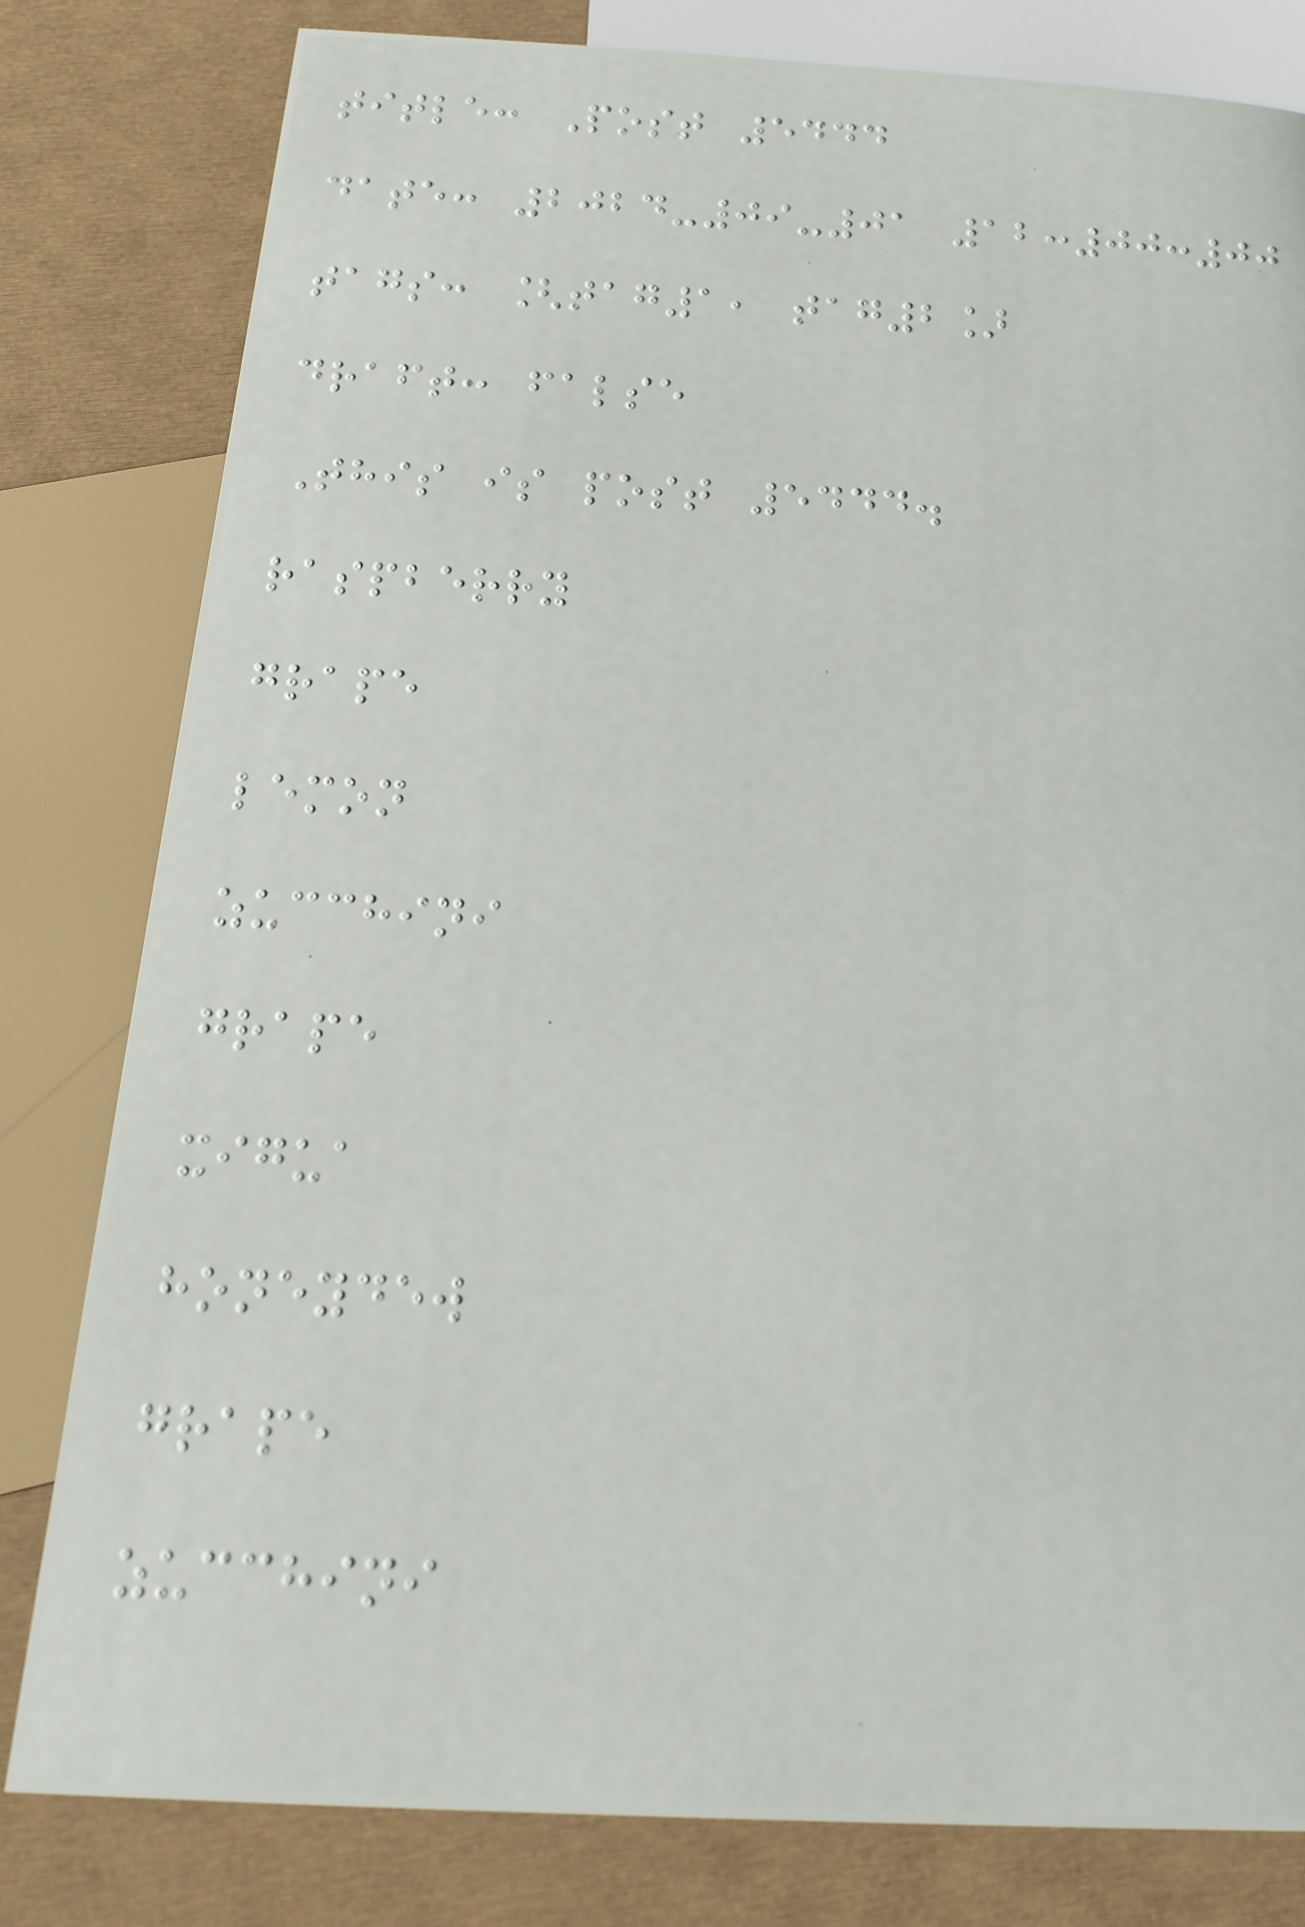title: Post 5444
date: 2024-09-01 12:00:00
tags: [tag1, tag2]
draft: false
This is post 5444.
raspberry
grape
lemon
zucchini
grape
xigua
honeydew
grape
zucchini
